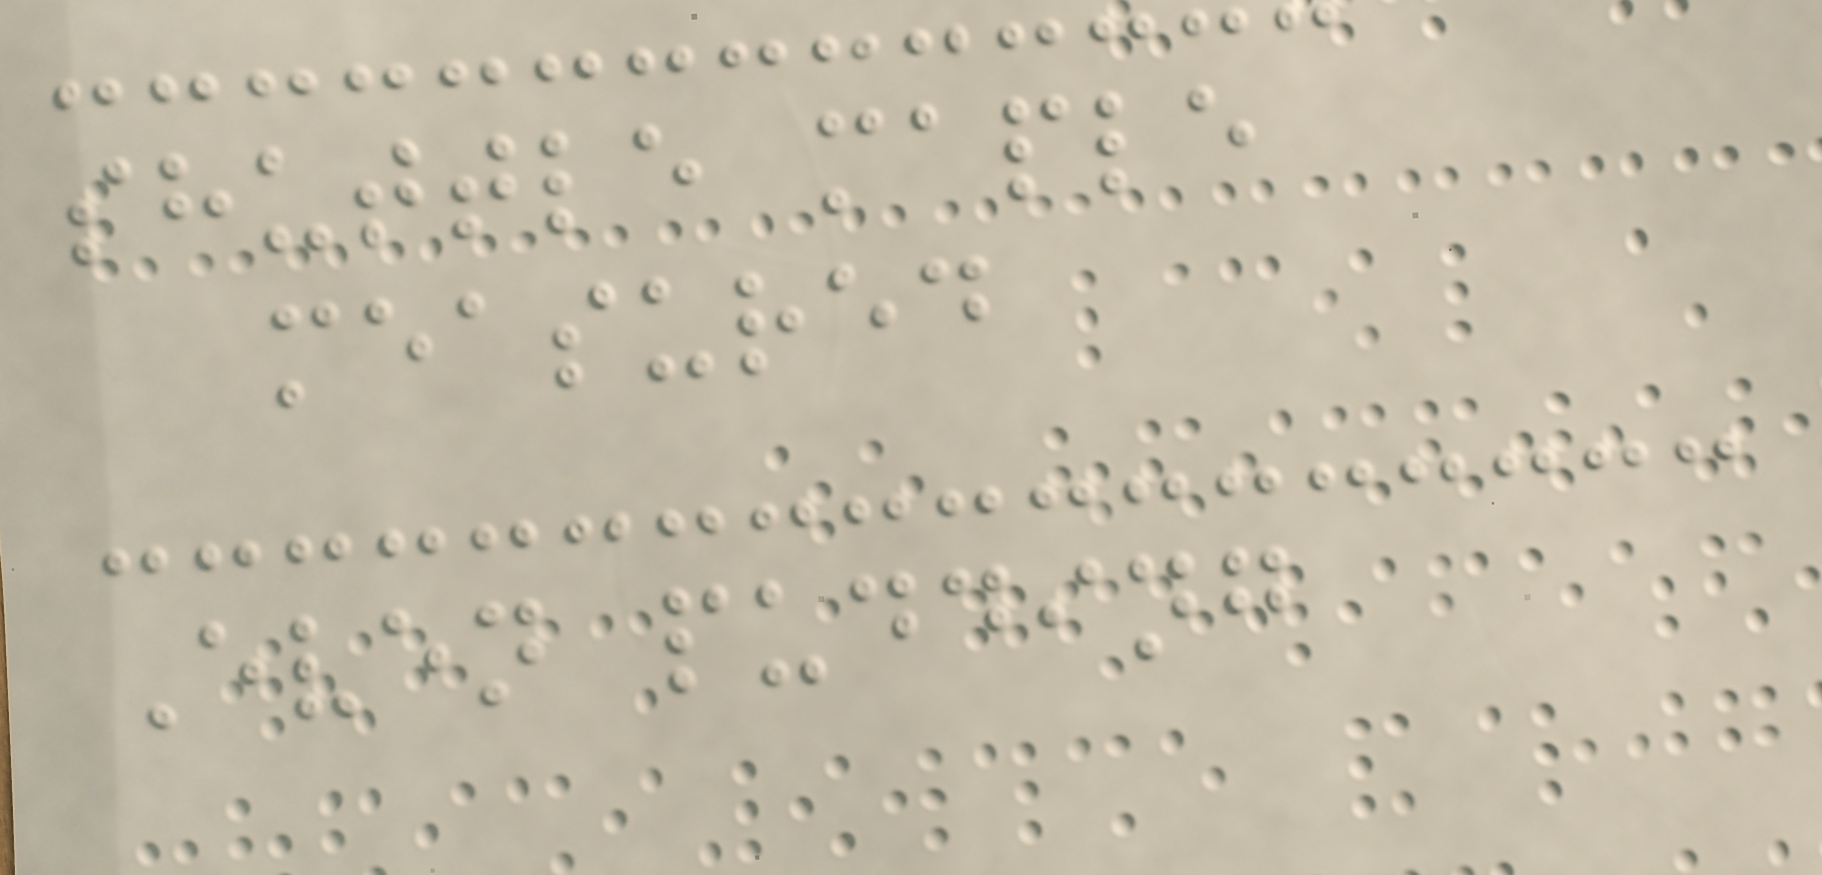shuttle maple
measured
Even pudding
